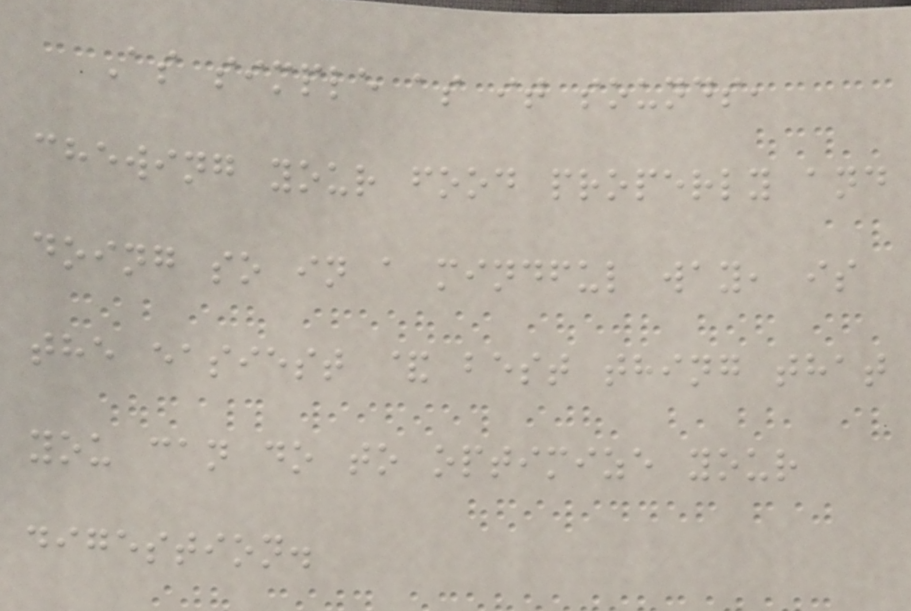As simple as it sounds,
chewing your food properly and
doing so in a mindful way, is
the easiest & best thing that
you can do to optimize your
digestion.
